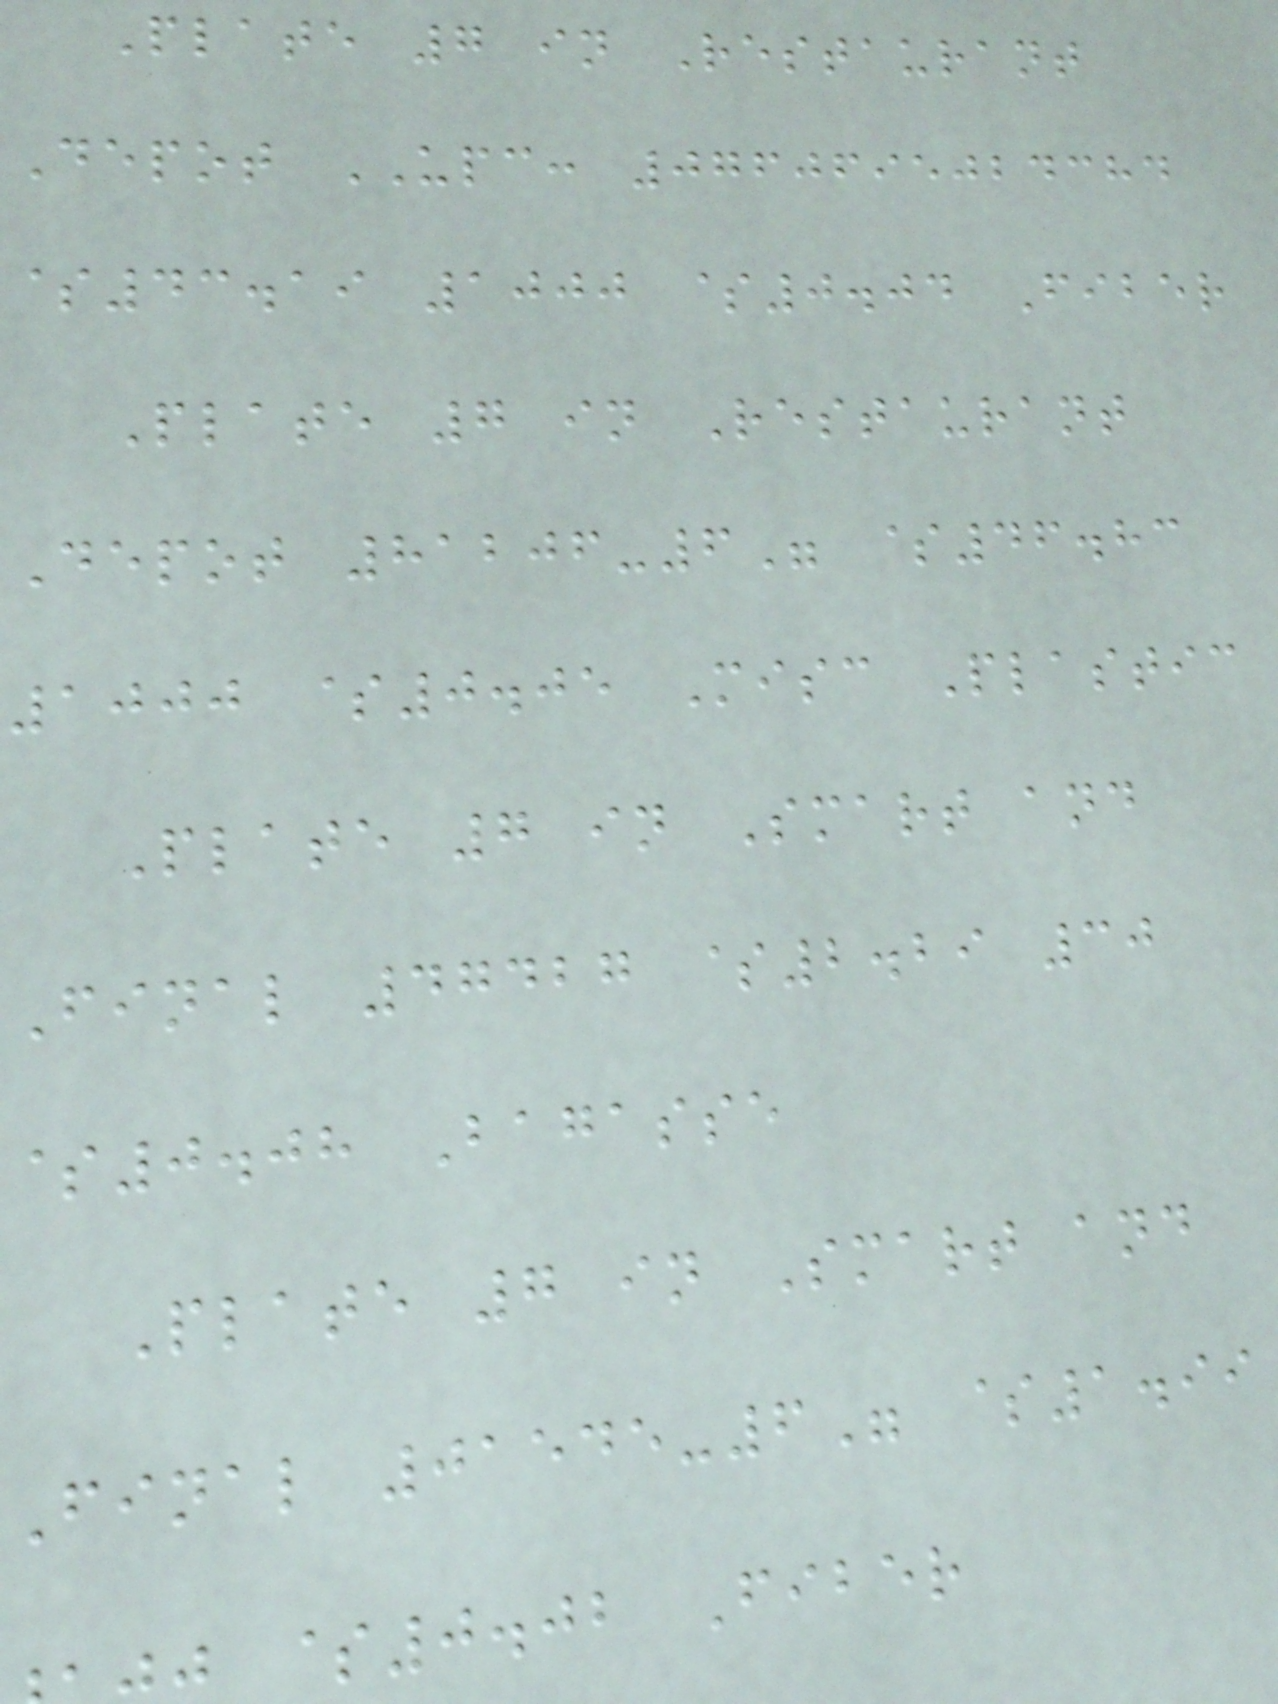Plate 7 in Restaurant
Depot UPC: 0760695024384
$43.19 1000 $0.04 Fiber
Plate 7 in Restaurant
Depot 81206-6" $46.83
1000 $0.05 Misc Plastic
Plate 7 in Smart and
Final 47427 $2.29 30
$0.08 Bagasse
Plate 7 in Smart and
Final 01545-6" $1.99
$0.02 Fiber
